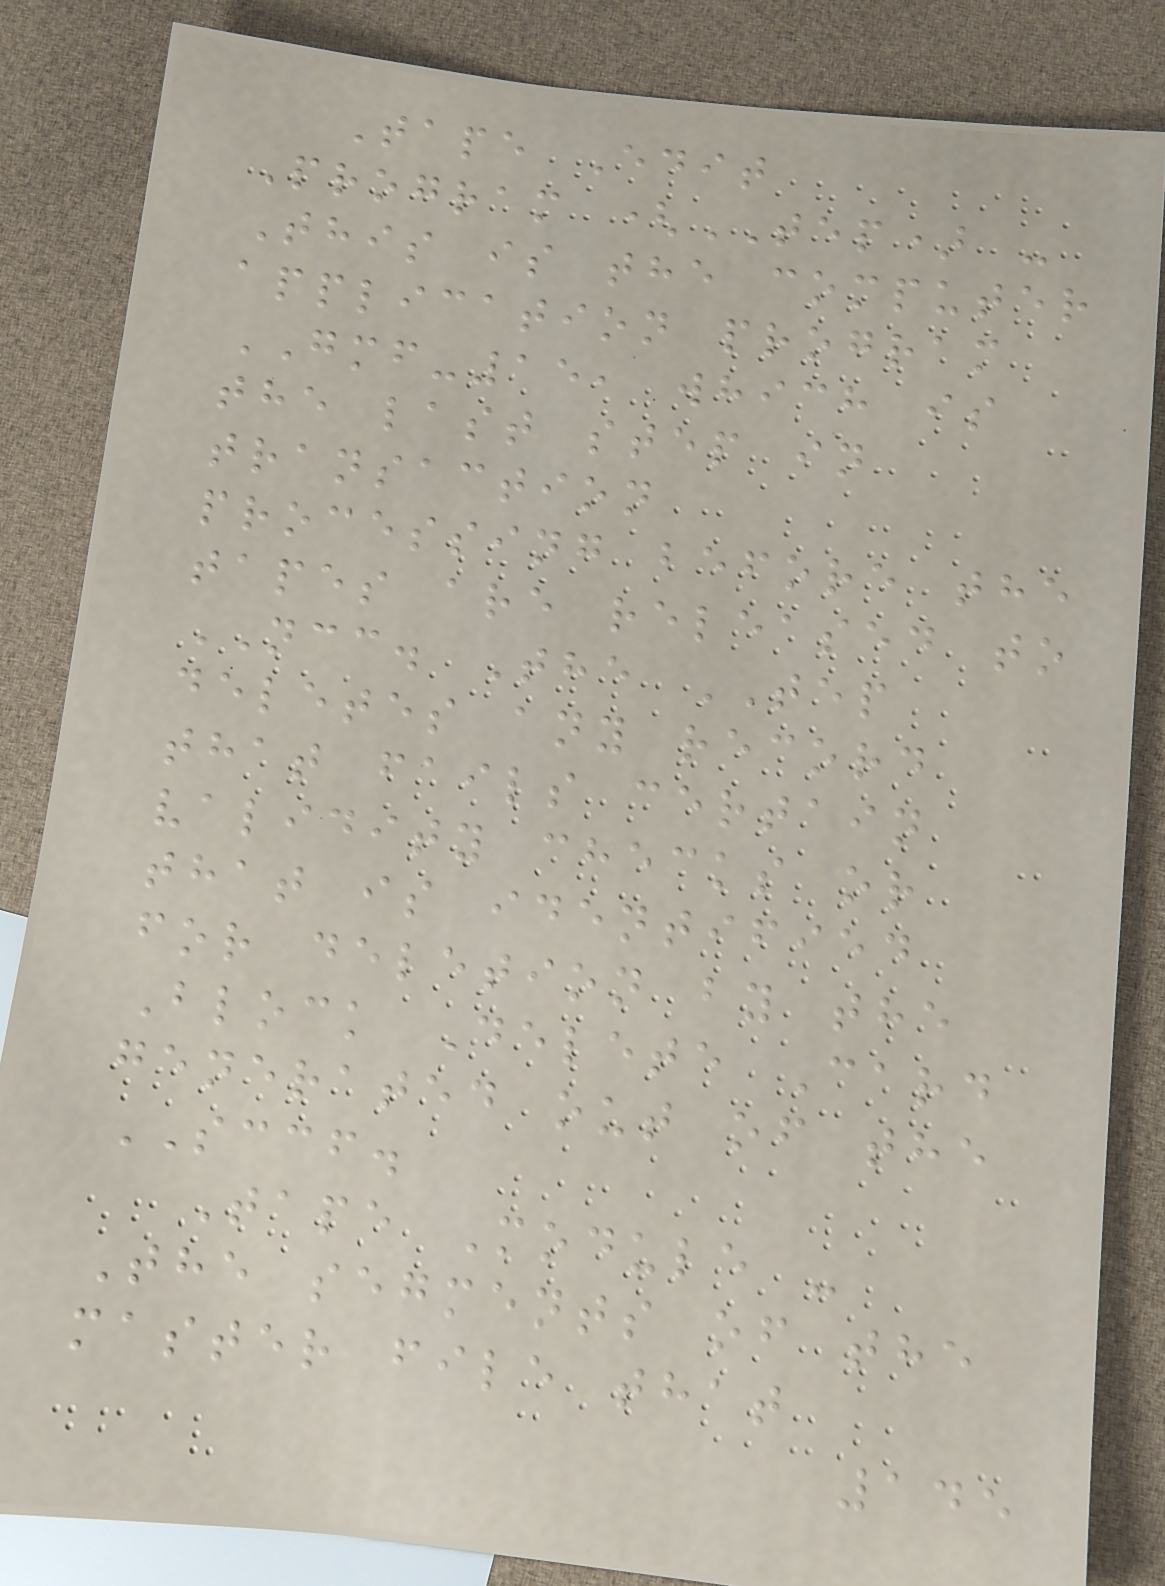Tape Edit
Program (TEP) -
This is the computer
application program
GMF-15, which is
the last step in
transaction
processing before the
tapes are released to
NCC. The TEP
deletes any record
that fails certain
validity checks or
that is identified
for deletion by the
Block Delete Card
generated out of the
SCCF.
Tape Module -
The segments of the
master file that
145
